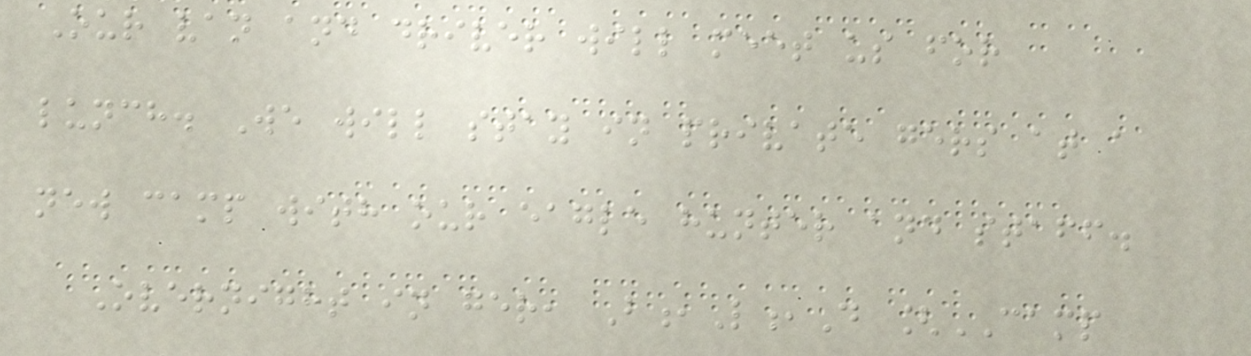Our van and driver will meet us for
lunch. We will stay in private gers at a
new camp with our eagle hunter and staff.
Overnight in ger, B,L,D [CAMP
